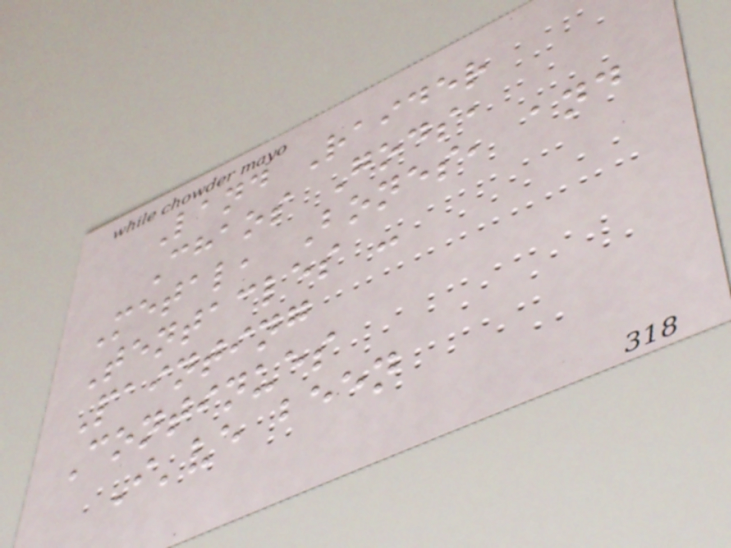Land Raider
Chaos Gods,
Metal, Bones, and
Tentacles -
Painting
Continues
I've been
